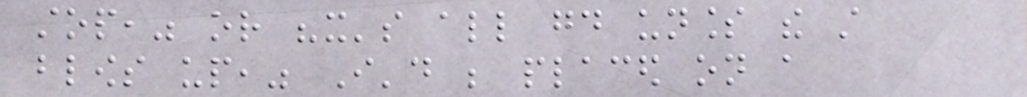stop," or "it's all good unless the still
blows up," I'd be placed on a
